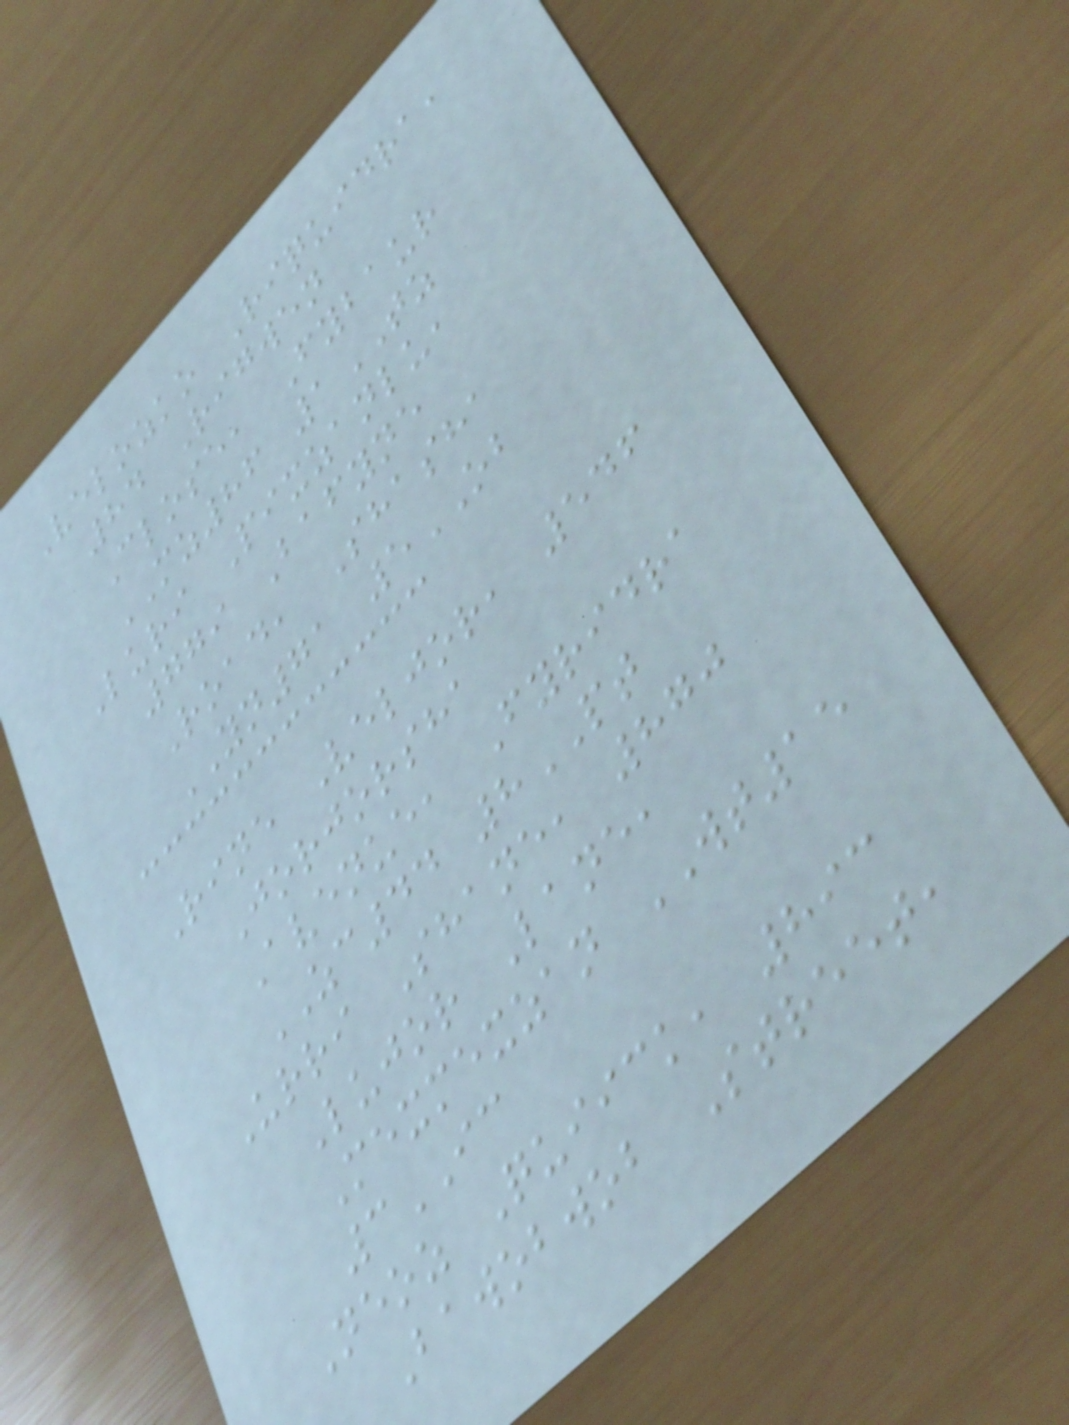Velozko Riquidra,
84 Rigwen
Close, Fybaur
MZ86 1TZ
Luri Pixzanlu,
779 Bafyne
Road, Shasha
YN71 5OB
Rine Veljor, 546
Jorjorsha
Avenue, Fyridra
ZC44 8PT
Urri Shane, 870
Lujor Lane,
Mexmexzan WT15
3IC
Neoz Quiick, 893
Bawobwob Street,
